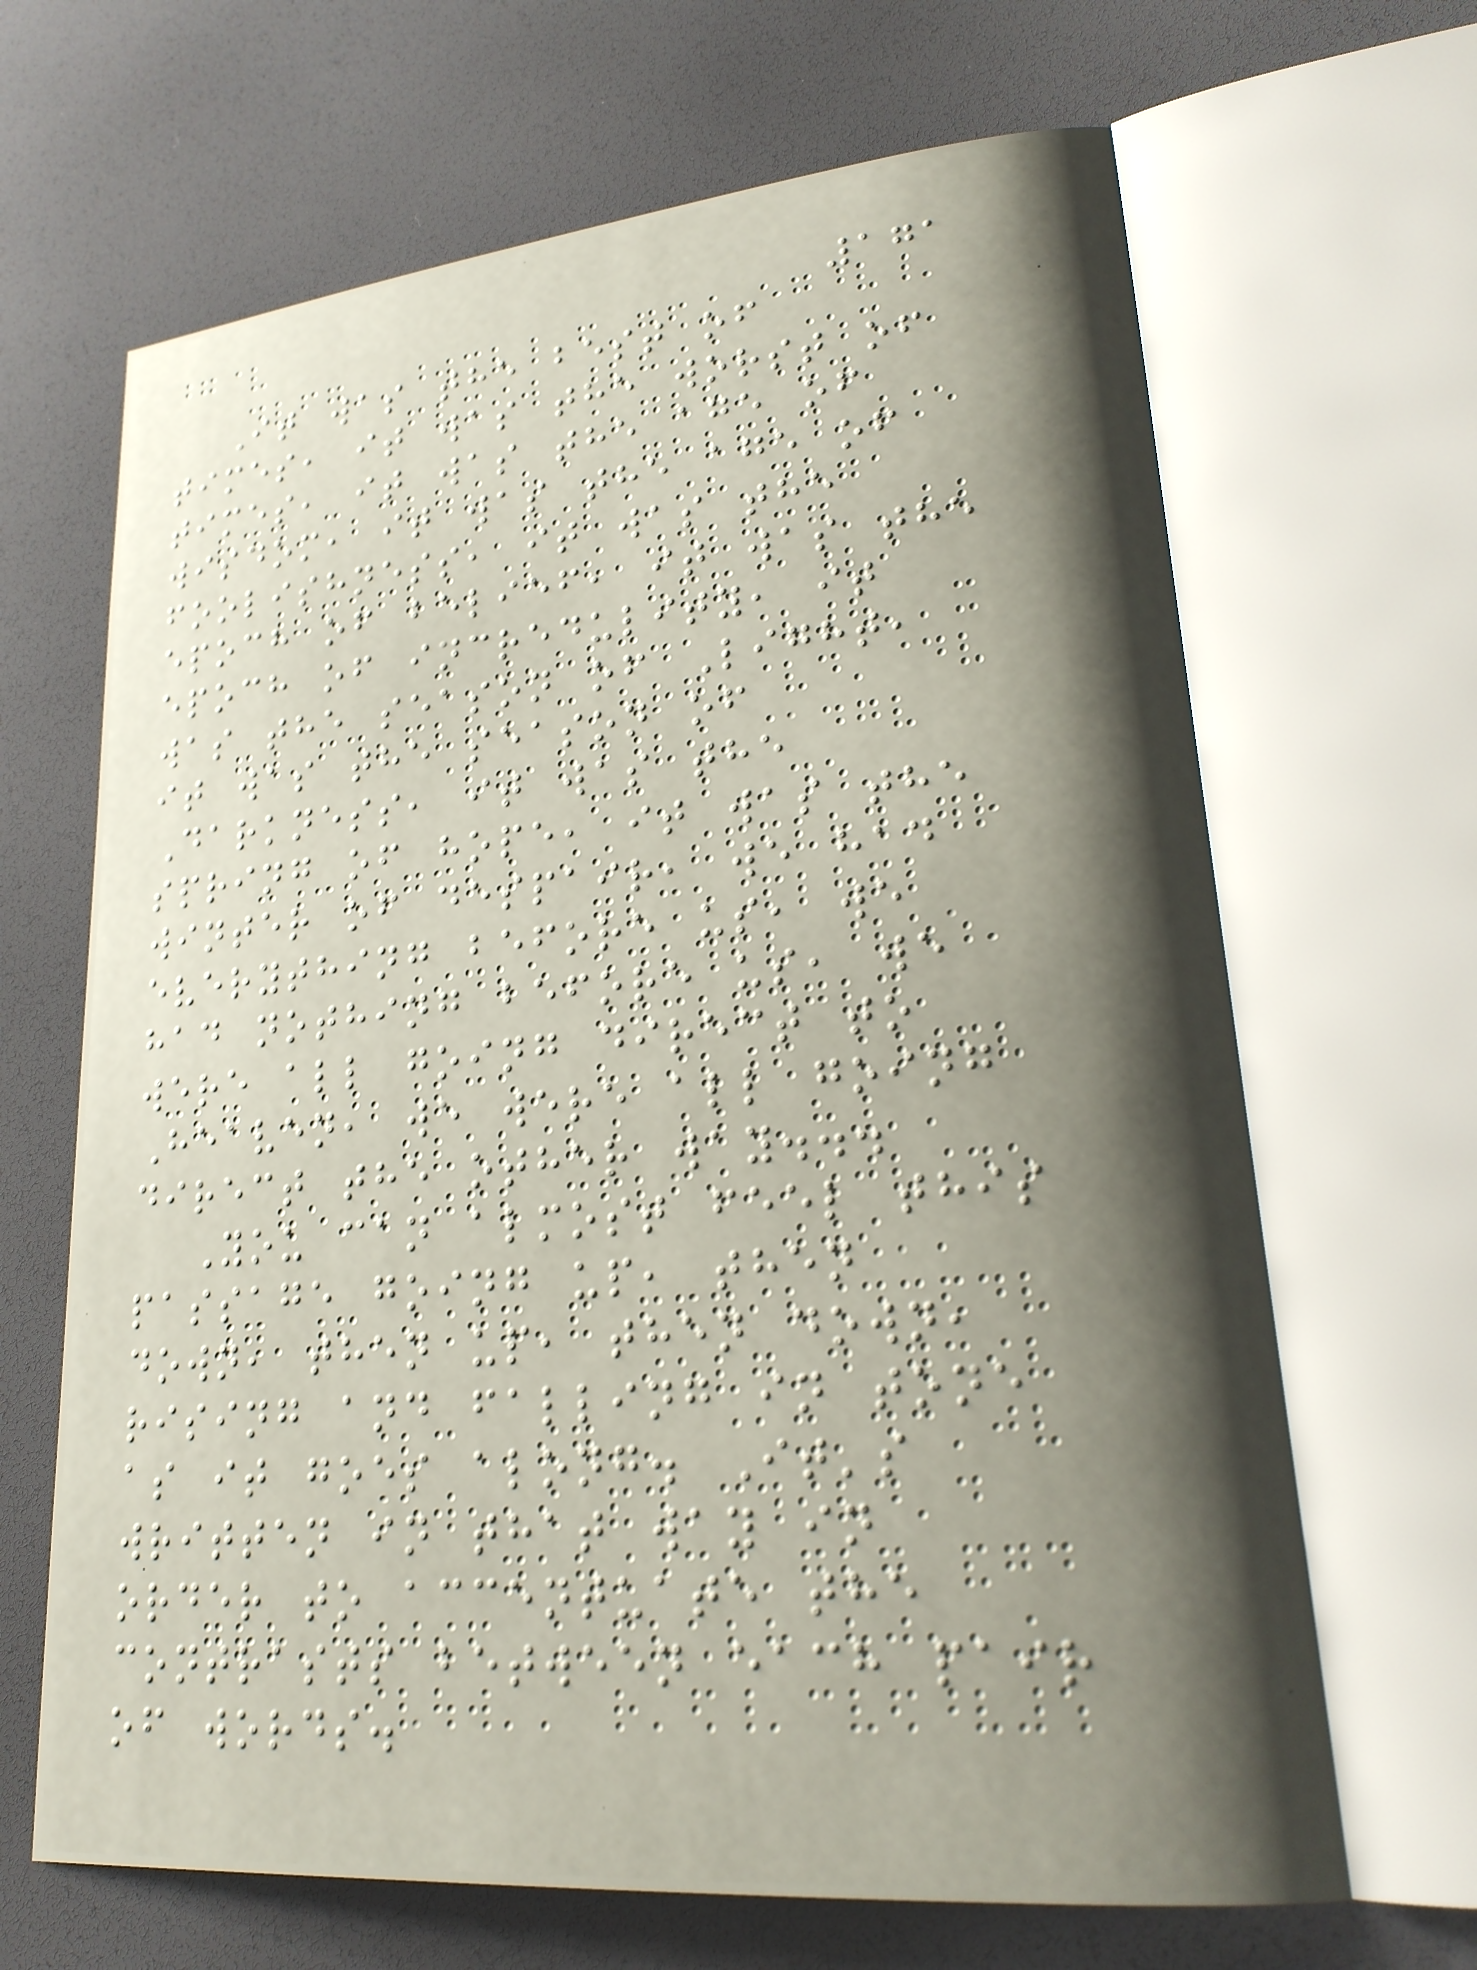171
It was the best of
times, it was the worst of
times, it was the age of
wisdom, it was the age of
foolishness, it was the
epoch of belief, it was the
epoch of incredulity, it
was the season of Light,
it was the season of
Darkness, it was the
spring of hope, it was the
winter of despair, we had
everything before us, we
had nothing before us, we
were all going direct to
Heaven, we were all going
direct the other way...
You can almost feel this
passage going up, then
down, then up, then down,
rising and falling in tone
as it goes along. It's
written in that way in
order to accentuate the
contrasts between each pair
of words.
